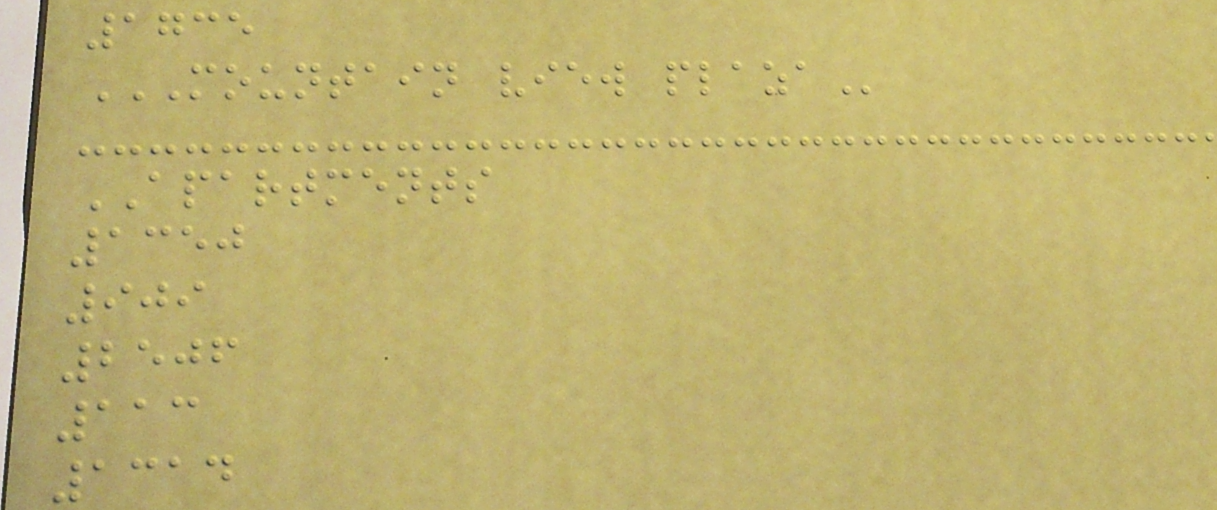1735
MOUNTAIN VIEW PLAZA
APARTMENTS
1350
909
2506
113
1314
